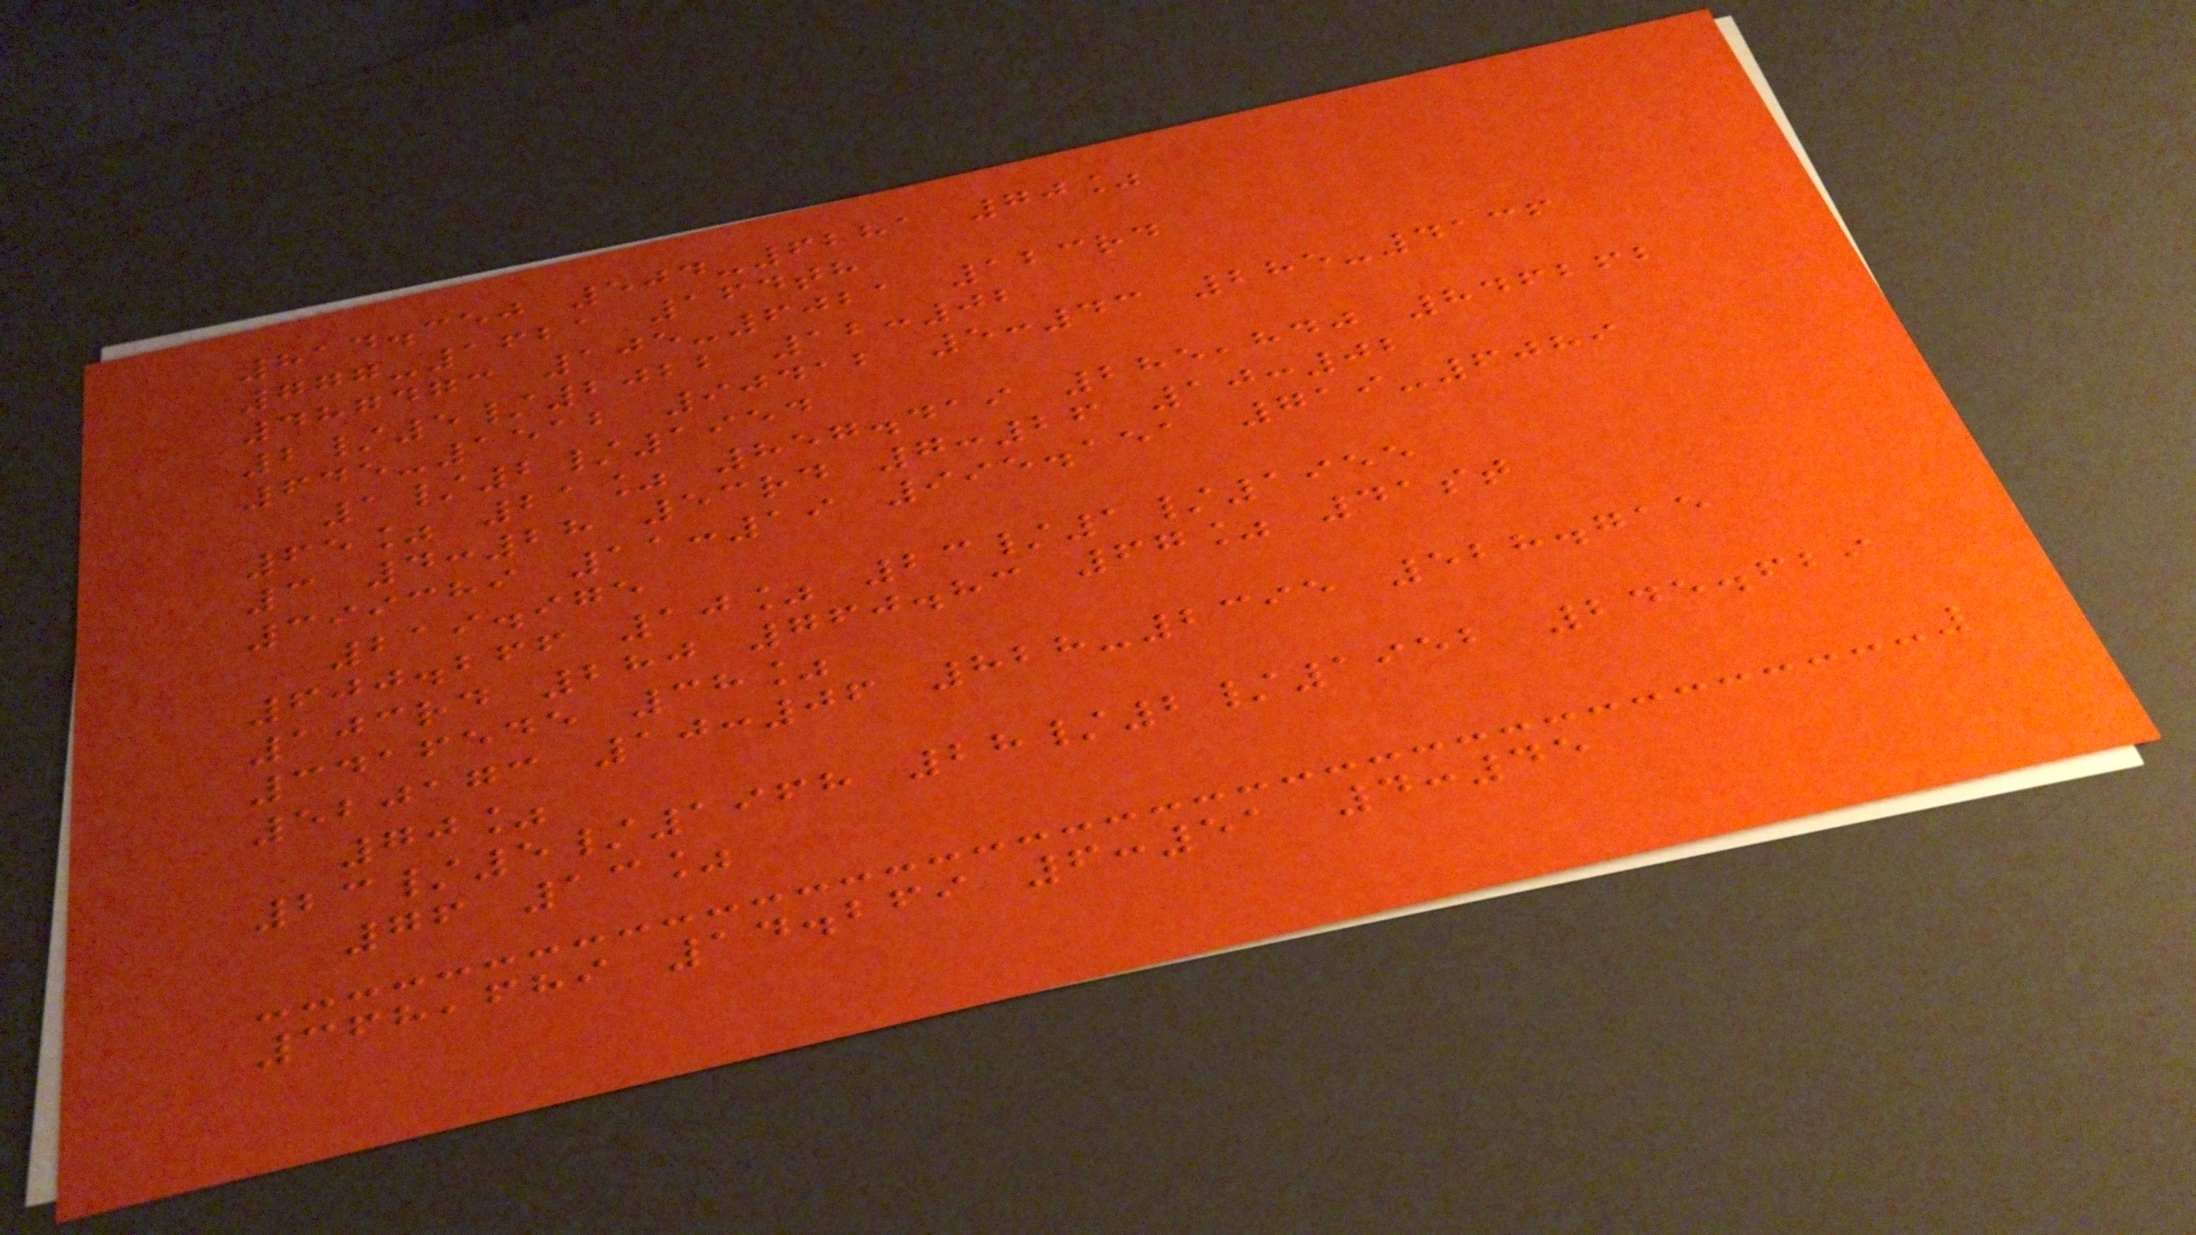814.350 504-6281 70%
777-1621 164th
487473 105-6021 123rd
2/5/2022 12:02
645-1512 90412 5:43 285-4136
1/2/1954
65% 21% 857.419 285,840 846262
3 4:28 53rd 7:26 10:02
399389 11:19 995.151 719-6089
219.975
600.266 10% 23/1/1955
103rd 280 760.83 67% 41st
3416545 38%
520173 10:06 828-2395 528.715
70%
23/5/1968 28/2/1952 245.629
76 13%
368,689 14.269 6:51 4:45
